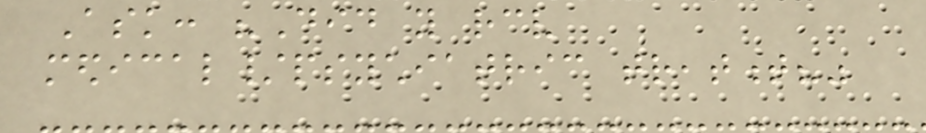Ask: "Did you receive
medical/psychiatric treatment?"
